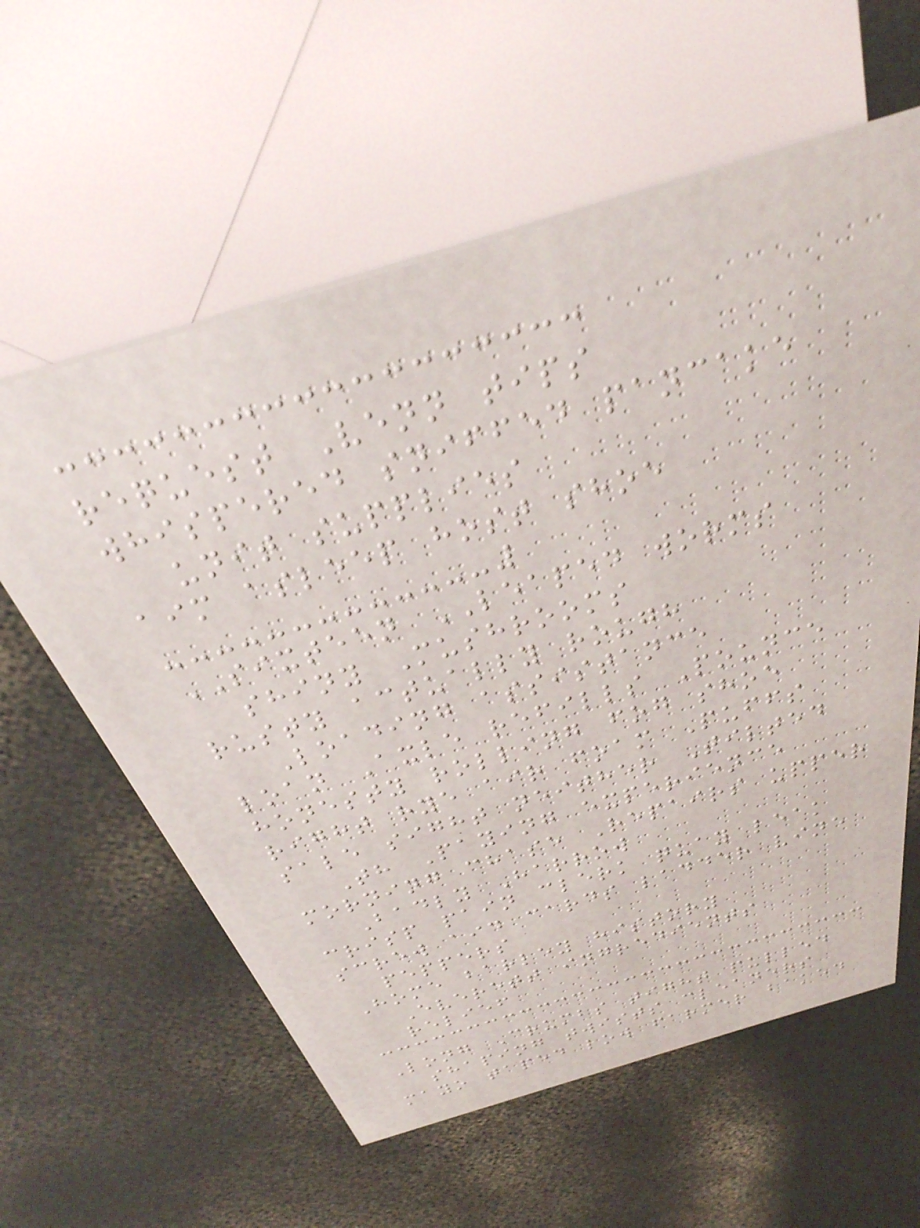request Venn tips
whispered sniffed pancake
unit supplies
aim asleep host shoe
SIXTEEN LEAPED worms
shiny Mushrooms
rusty actually rough
Loading assistance
loan Axle refills Pounce
honesty rolling fog shoe
right rye air foam Puffs
sale sight neither Tilted
Th Paying experience
morning chase Repairs upper
Badly Harrow
crisp pain clerk quay leak
screw aid cards ladder vine
peppers
Home barley history
Everett ingredients
relief
Long Crumbs tight pulled
shaping twists cleaners
mayo taped low farmer baked
